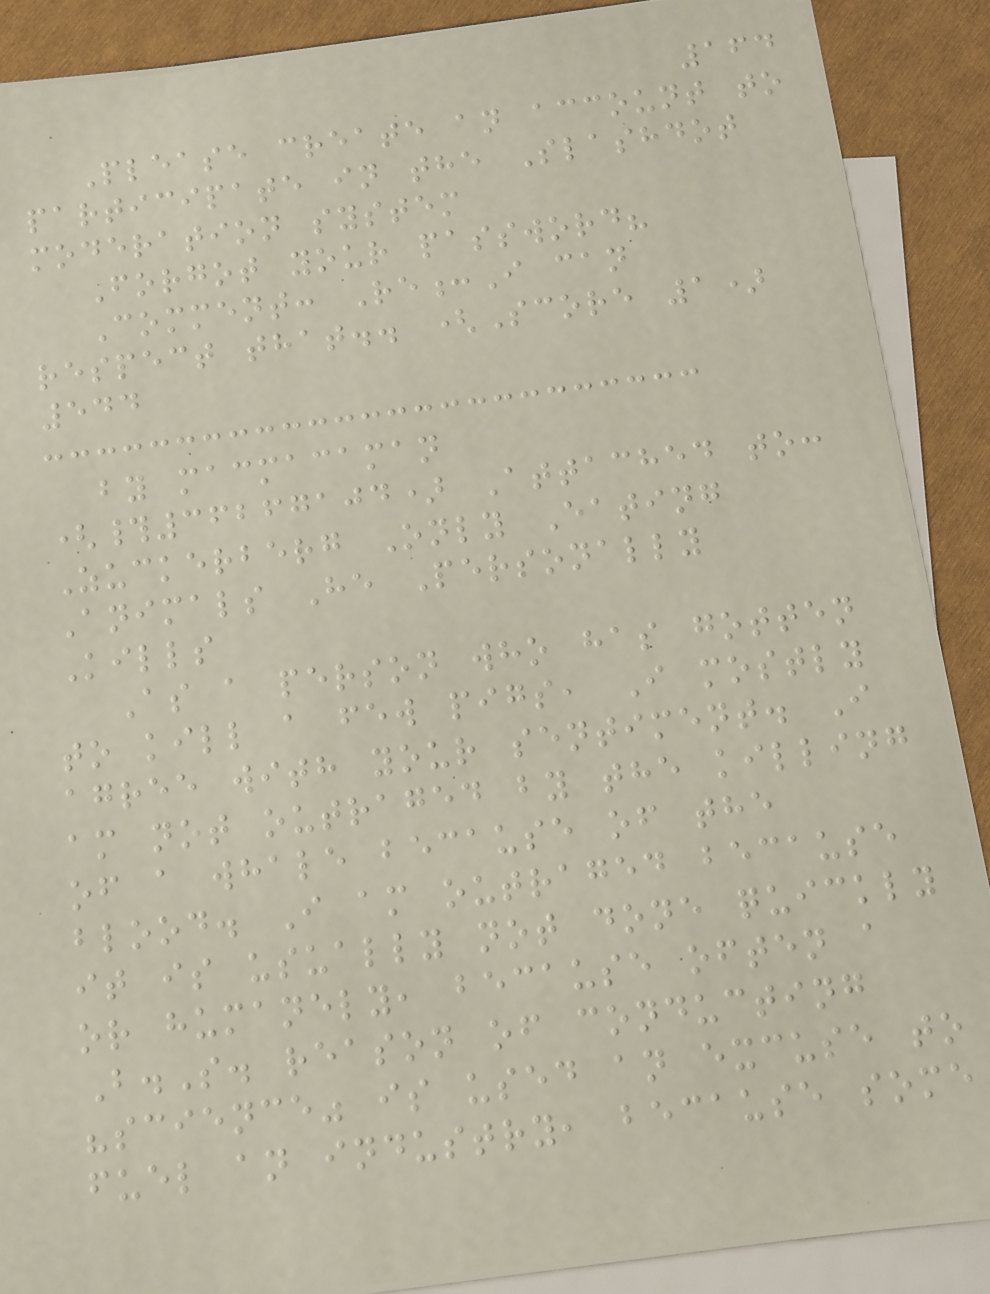164
Please create an account to
participate in the Slashdot
moderation system
Forgot your password?
Comment: Re:I can
respect that.. (Score 1)
544
by macmacaman
(#36267104) Attached to:
Zuckerberg Only Eating
Animals He Personally
Kills
As a person who has gotten
to kill a few pigs, I mostly
agree with your sentiment. I
am not outraged by the killing
of a whale because of the
blood. I am outraged because
it is usually not done quickly
or humanely, because often a
B.S. reason of conducting
"science" is used an excuse to
fuel an industry, because some
